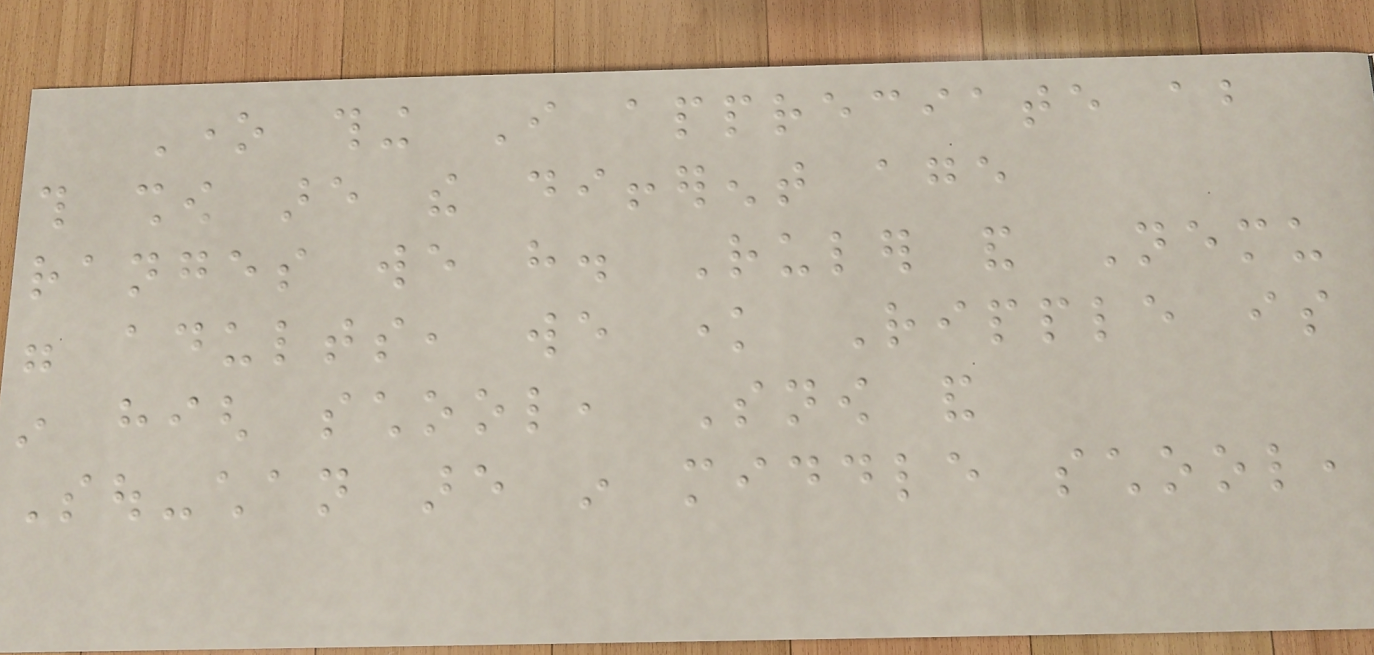One thing I appreciate about
this show are the different age
ranges we have. Ruler and Nemu
were adults, we know Ripple is
in high school, Snow and
Sou-chan are in middle school,
